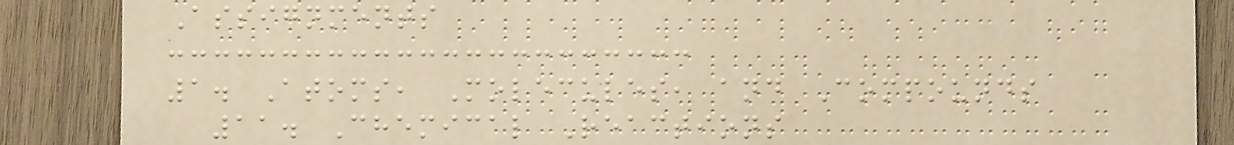Assignments
1. Atoms, Molecules, and Compounds
11. Chemical Reactions
